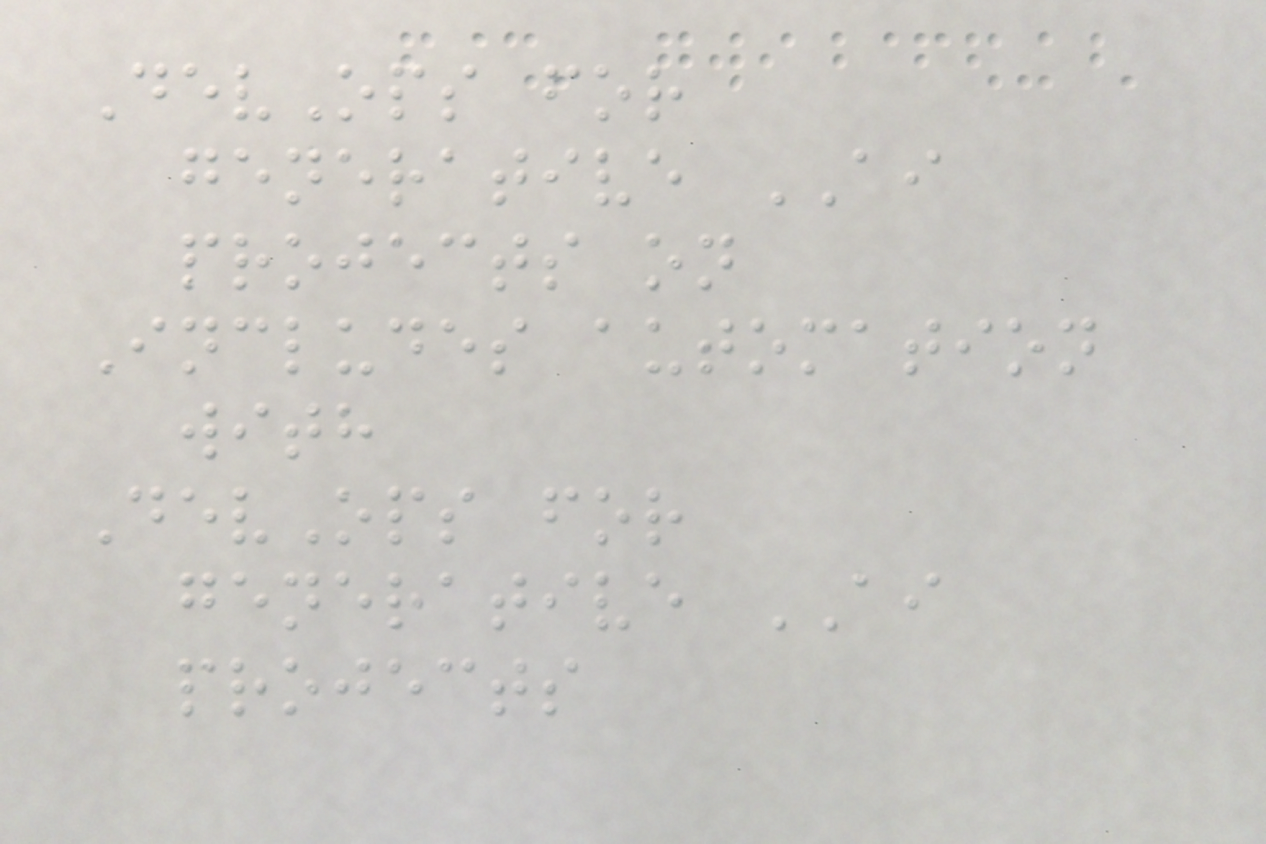DevOps for
generative AI
projects on
Includes automation
with
DevOps for
generative AI
projects
